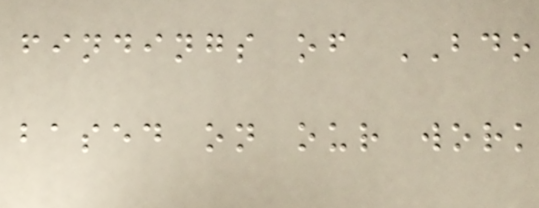findings of BDO
based on our work
